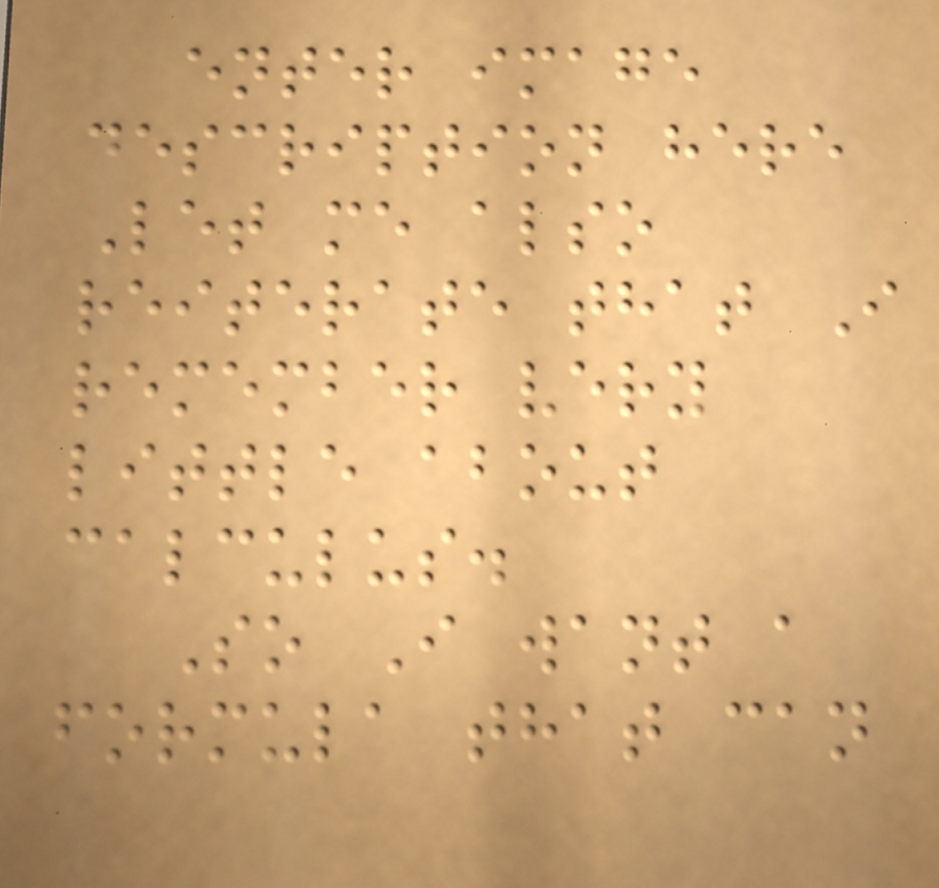enter image
description here
Let me also
reiterate that I
remember very
little about
calculus.
So I want a
formula that can
